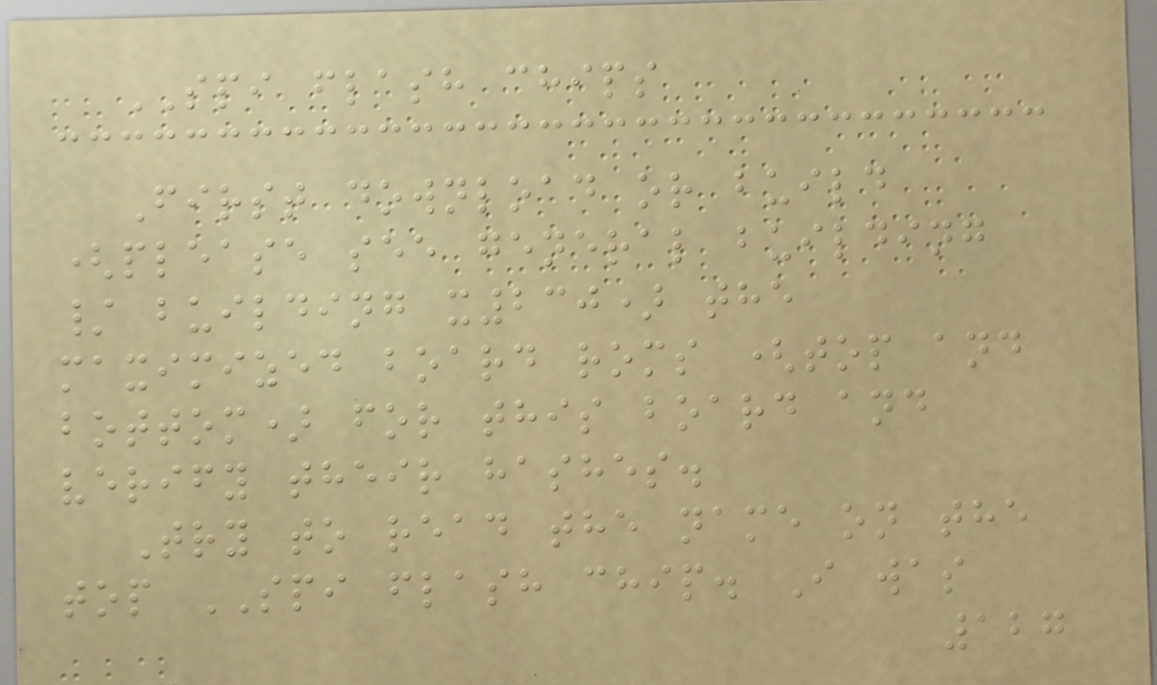SPI flash chips
First download or build
(please see general building
/ building x230) the
maximized board roms (top and
bottom) for this board and
verify their hashes.
Try to read the name on the
top SPI flash chip. I was
127
